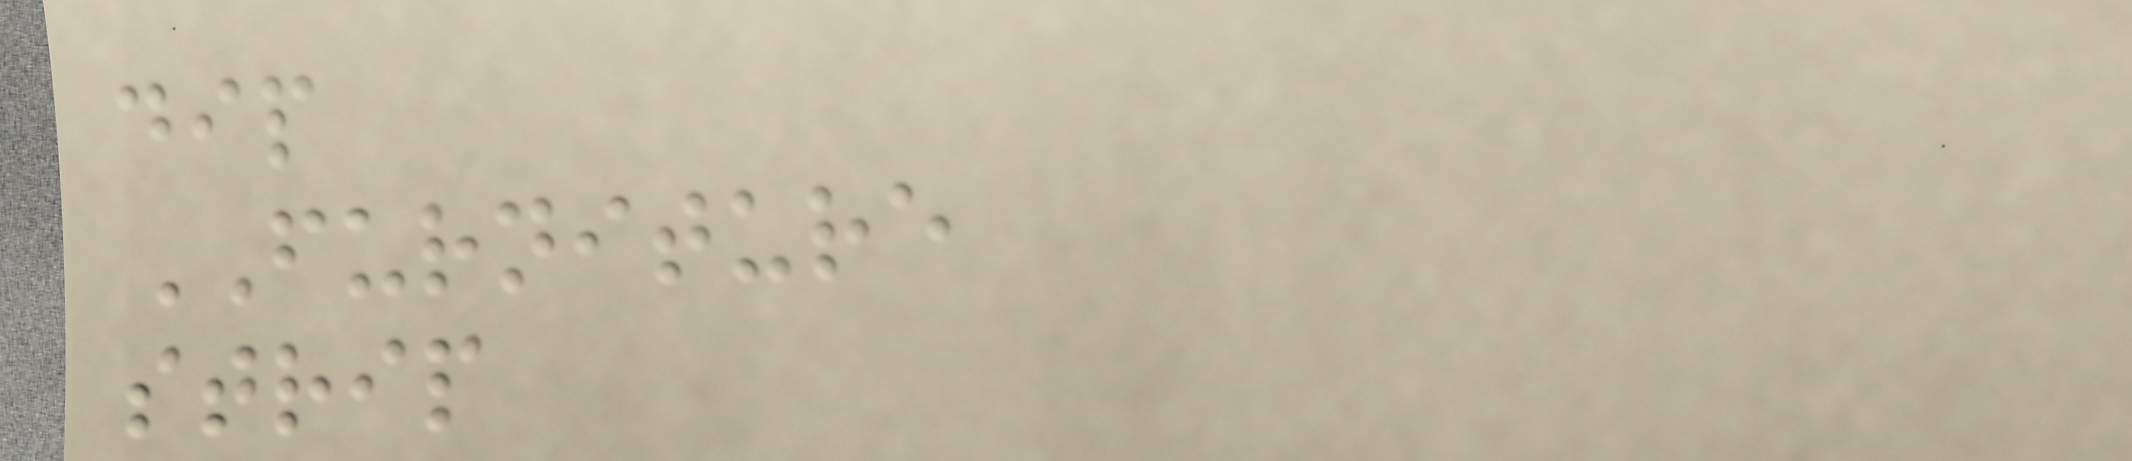dip
FURNITURE
strip
